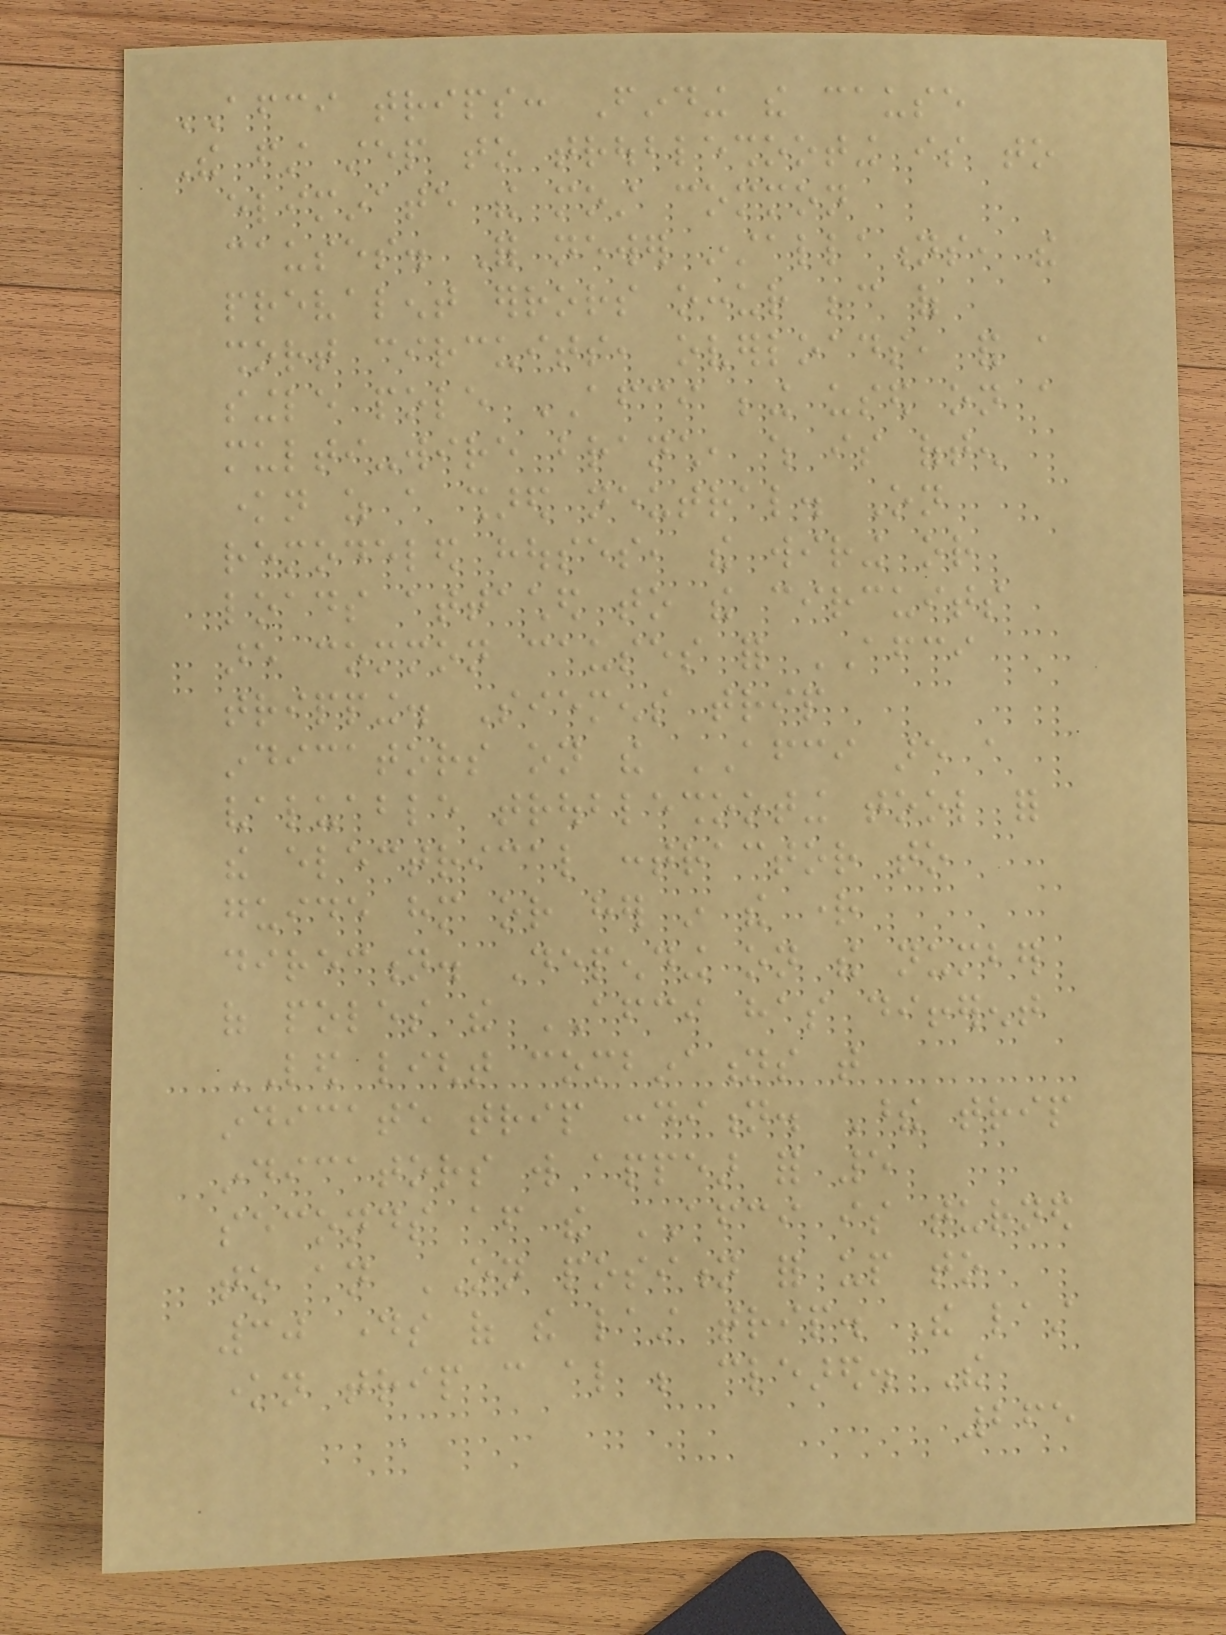AFCI trips: Finding the cause
The first step to troubleshooting is to
eliminate the most common
causes. For newer installations, the
prevalent errors occur because of
short circuits, overloads, and a
single pole AFCI being used on a
multi-wire branch, which is often
known as a shared neutral. On
remodeled houses, the wiring or
loads attached to the circuits
are common causes for AFCI
tripping. Siemens trip
indicators on the AFCI are a
valuable troubleshooting tool for
the electrical contractor to
guide him or her in the right
direction. Depending on the number
of poles the AFCI has different
LED light combinations that
indicate trip condition. These trip
indicators will appear for 5
seconds after the AFCI is turned
to an ON position for up to
30 days of the last trip. The last
known trip can also be cleared. The
265
